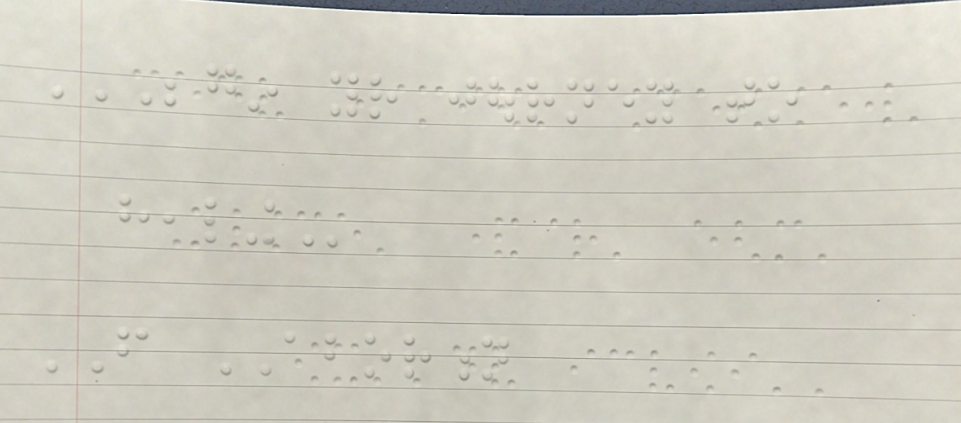BEGIN YOUR JOURNEY TO
HEALING
FROM ABORTION
